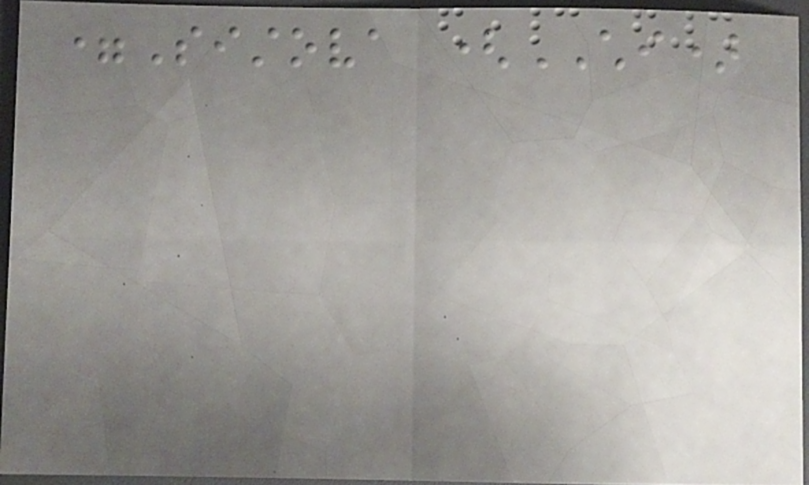=Sistova (CHI)
